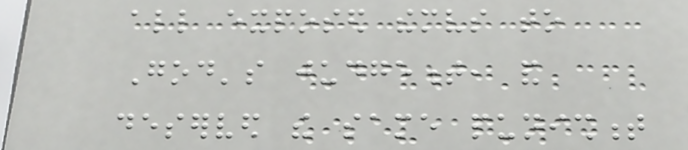all exposed themselves to
God's judgement, and
deserved the same punishment
